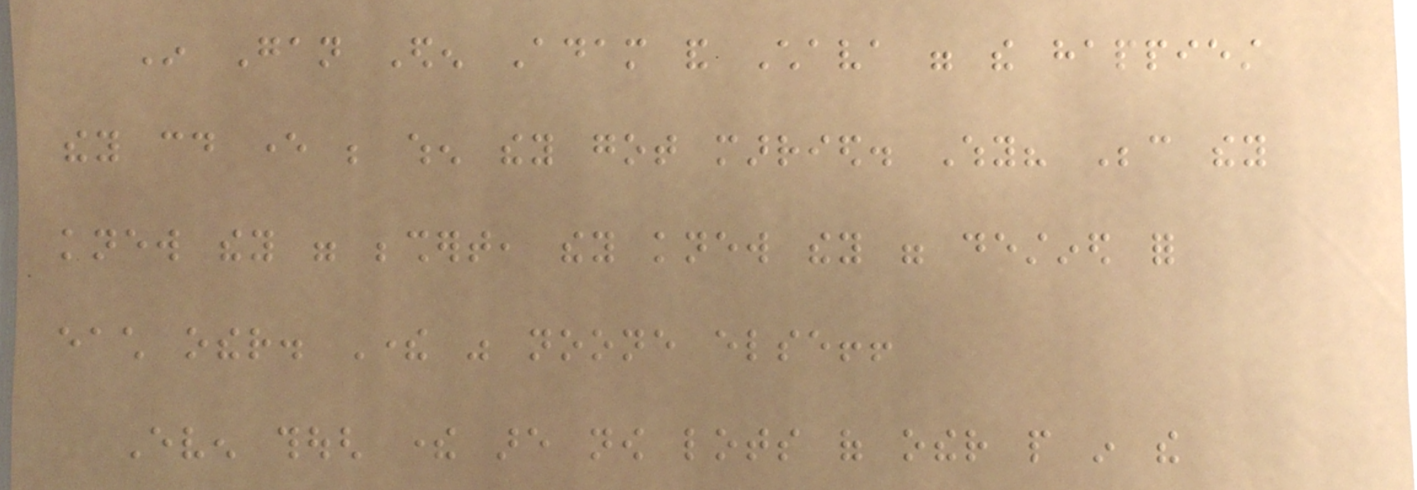In Gan Eden Adam and Chava were the happiest
they could ever be when they got married. Why? Because they
knew they were beshert, they knew they were destined for
each other. There was noone else!!
Even though there are now lots of other people in the
